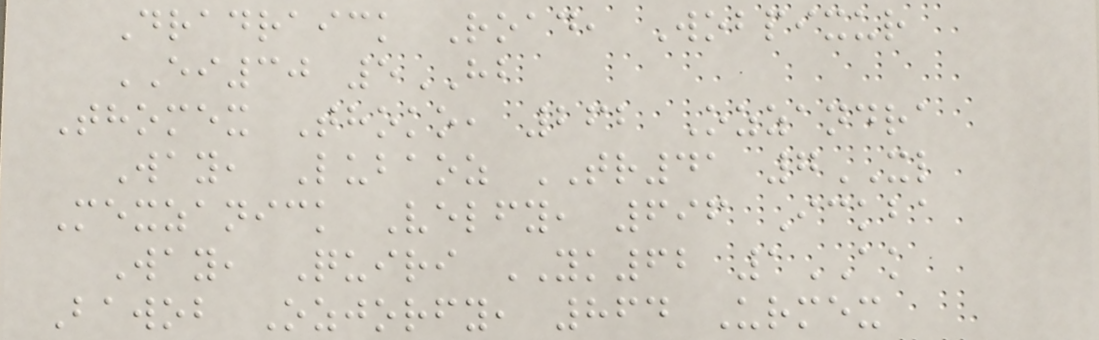Dradraick Road, Wobpixur
EI30 5HB
Thomex Thoko, 262 Ozzandra
Way, Lubaoz TR41 7XL
Mexzanick Velfy, 696 Ickba
Way, Quiri YK62 1AK
Bawob Ozjorfy, 864 Urmex
